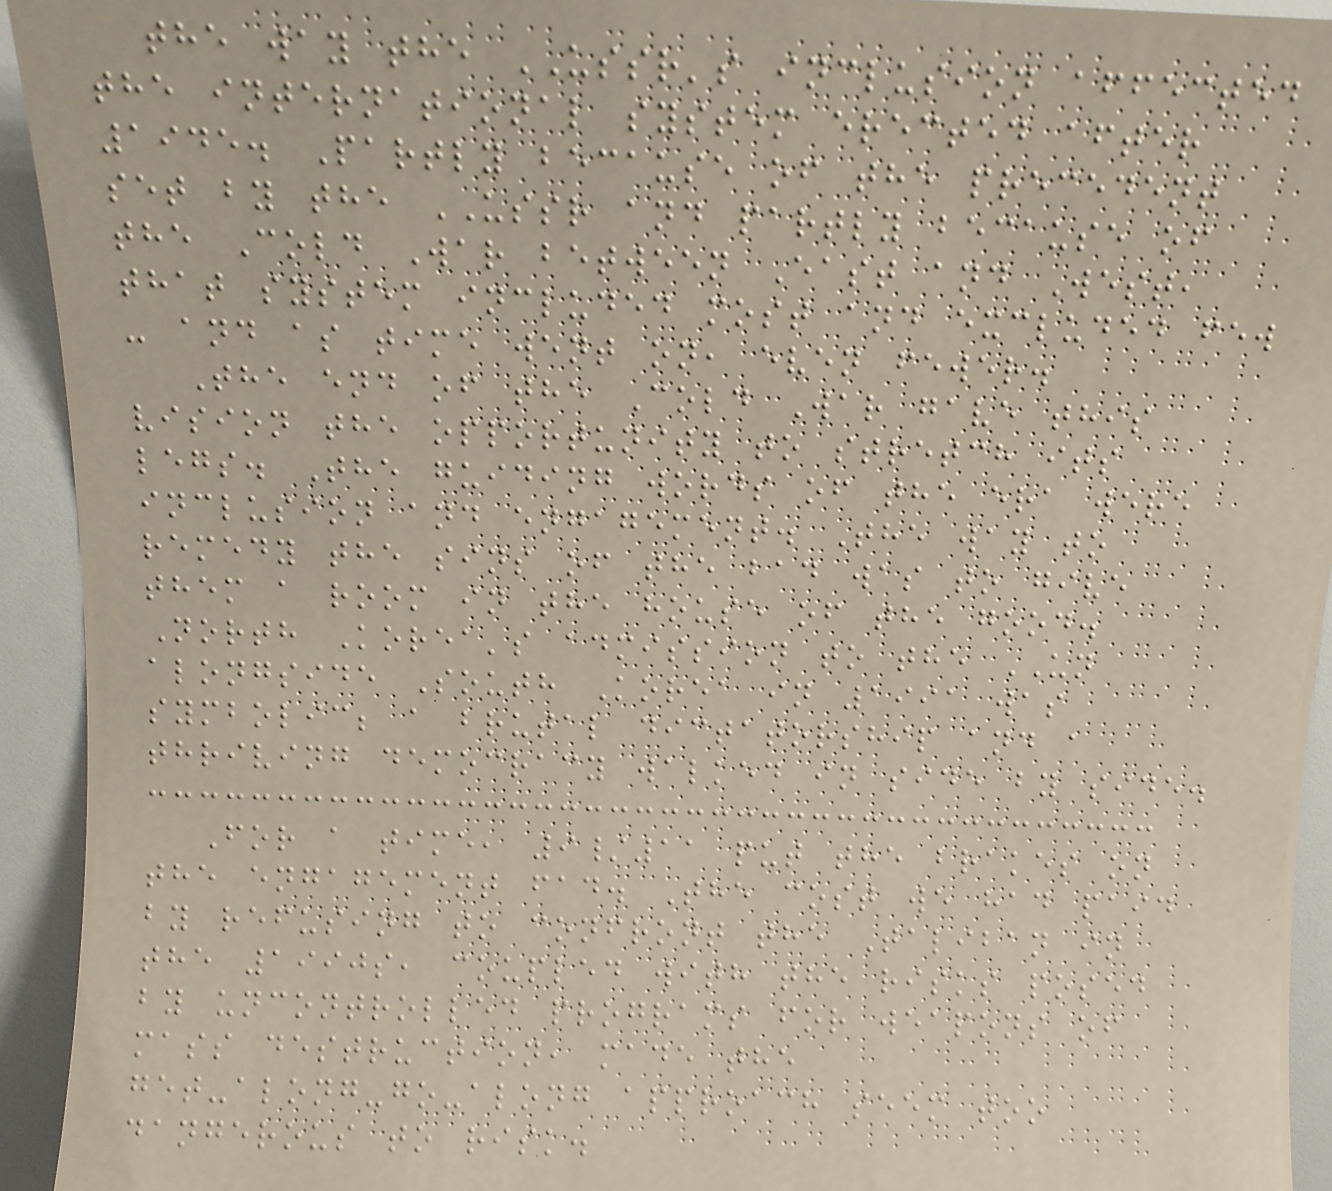the way the USSR's inclusion affected
the international system erected after
1945. Partly because of the precedent
set by the USSR and partly because of
the Cold War between East and West,
that system included most and excluded few
- and as time went on, even fewer.
The end of the Cold War gave this
vision the opportunity to stretch its
legs. The guiding words of the era were
inclusion and engagement. The way to
remedy the sins of the bad was to give
them a room in the house of the good.
North Korea's admission to the UN
alongside South Korea in 1991 was
symbolic; a brutal dictatorship and a
thriving democracy walked in side by side.
For a time, 9/11 put the brakes on
the engagement fad. The cost we had paid
by refusing to confront the Taliban in
the 1990s, coupled with the risks posed
by uncontrolled programs for weapons of
mass destruction, made the
get-along-go-along approach seem too
dangerous to risk.
